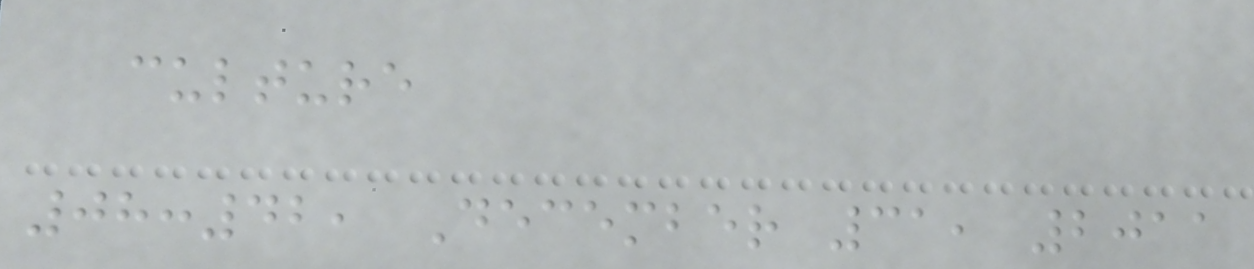culture
08:42, December 31, 2011
